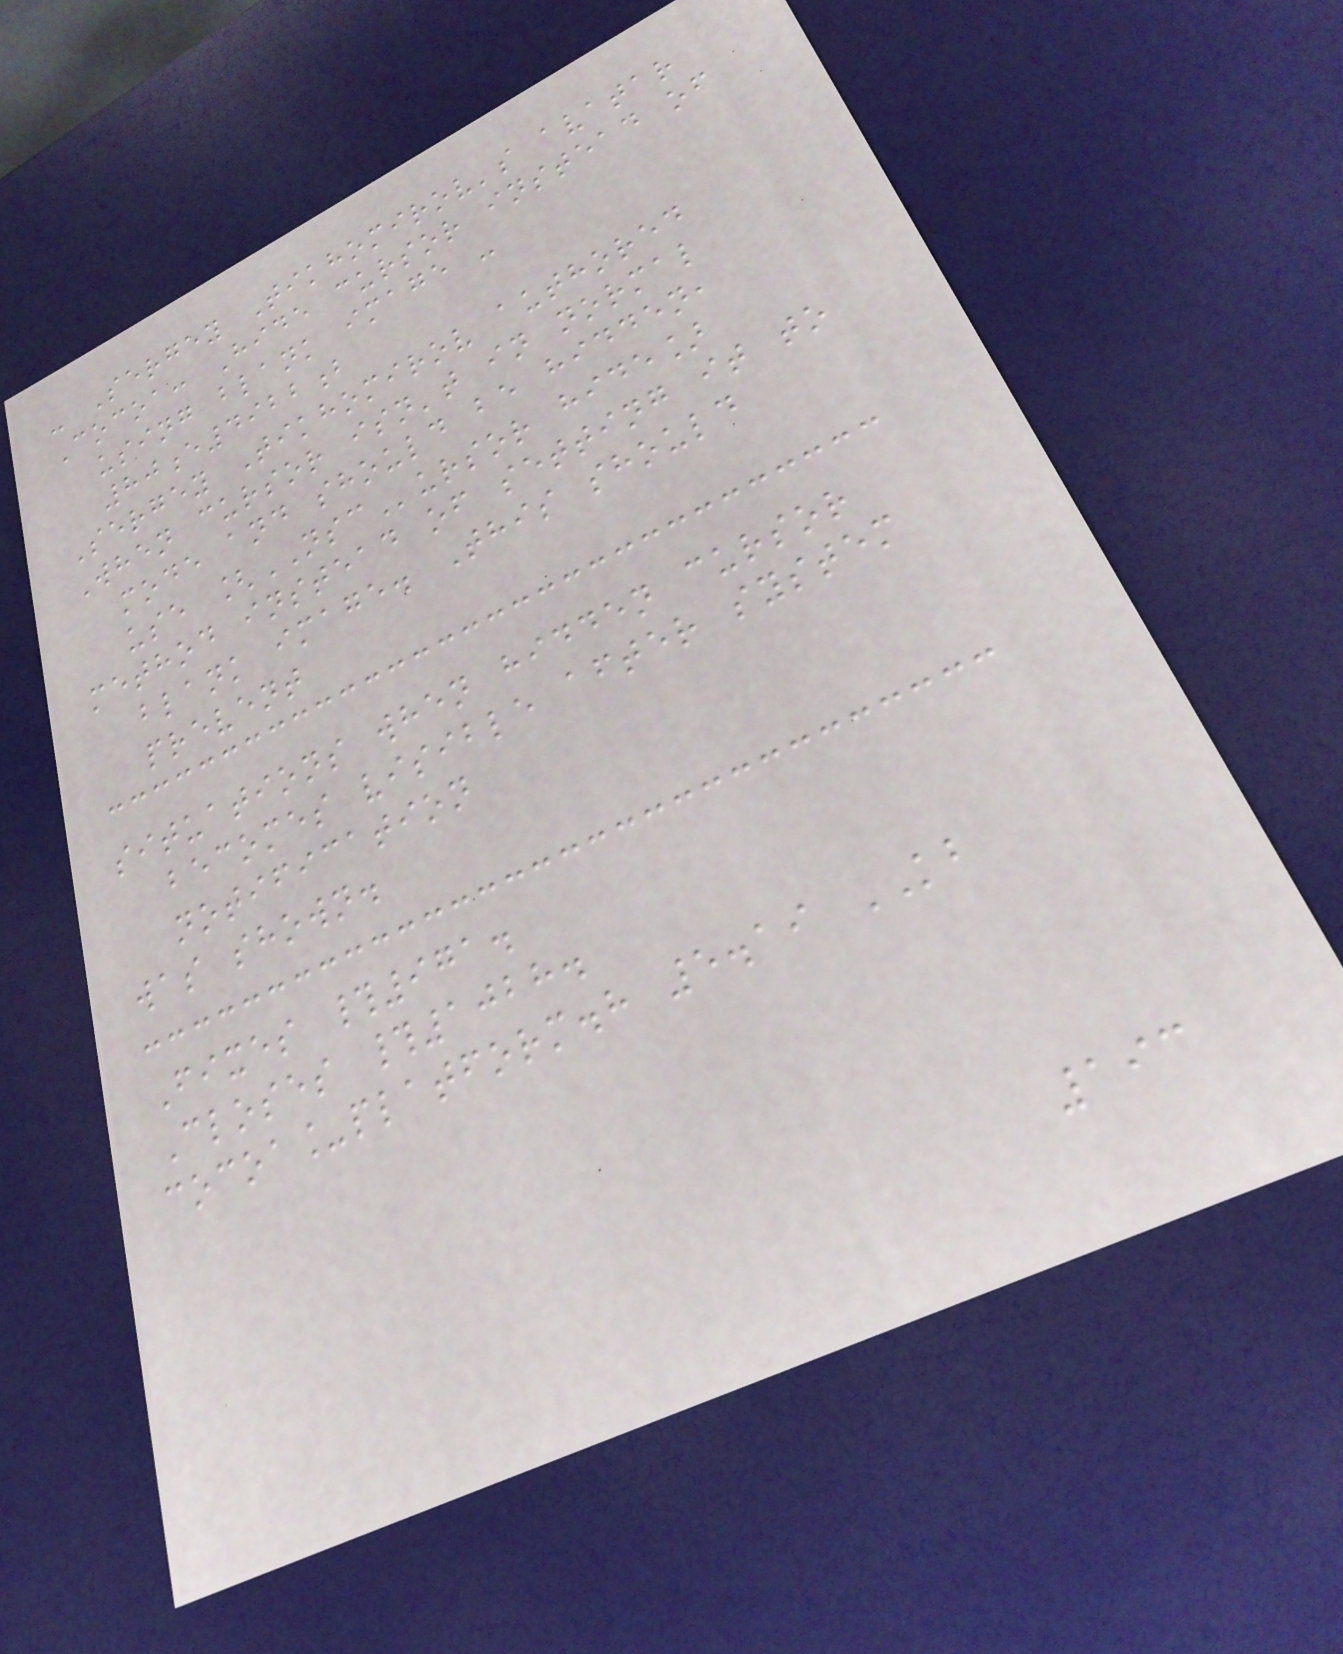- Sergey Tikhomirov's avatar
Cocoa: Hide cursor instead of
using blank image -
80e4922b
Sergey Tikhomirov authored
When cursor isn't in normal
mode and should be hidden,
use [NSCursor hide]
method instead of setting it to
blank image. This should
prevent
situations when hidden cursor
becomes visible after system
notification
was shown.
Fixes #971.
Closes #1028.
cocoa_platform.h 5.19 KB
193
